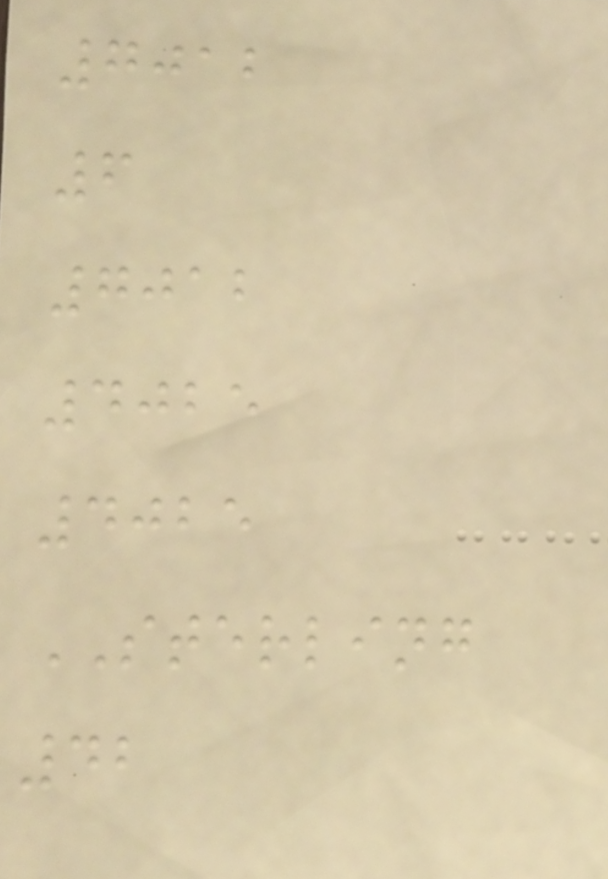7012
6
7012
4025
4025
STERLING
42
